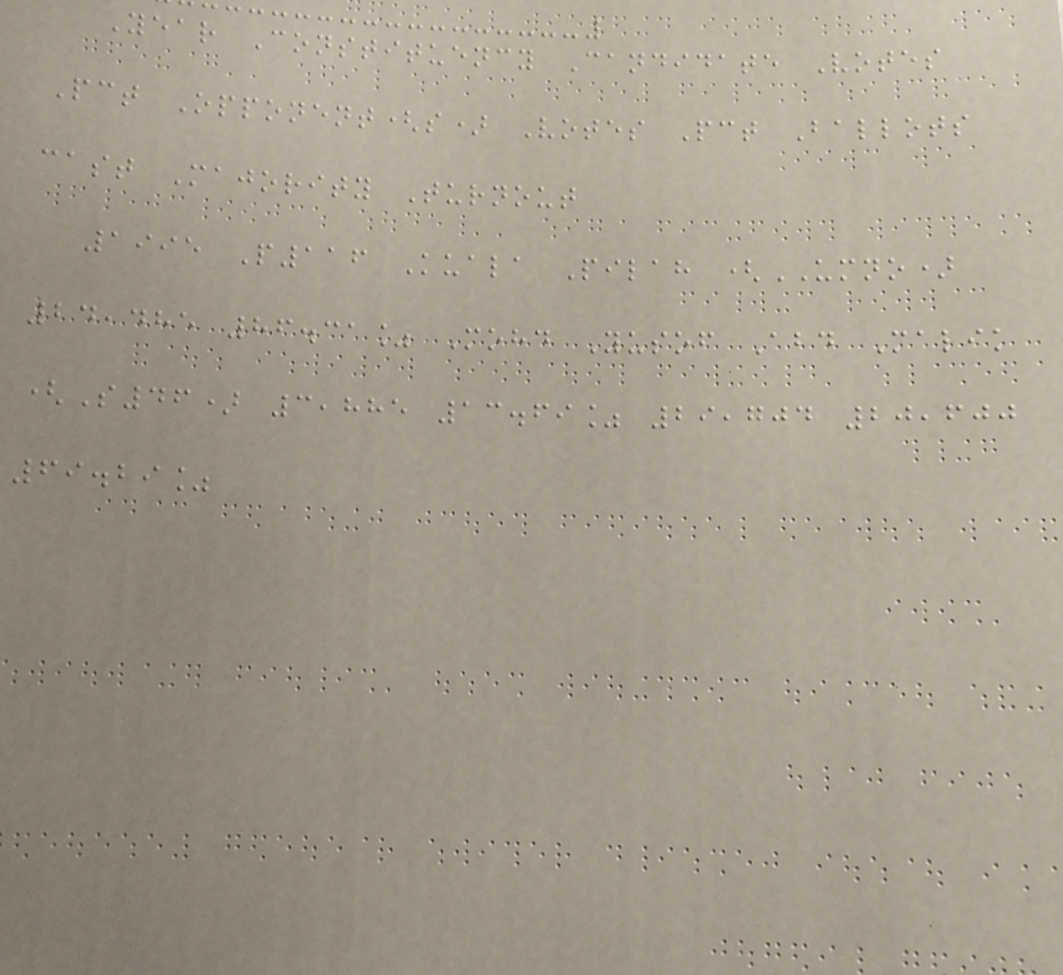Year Constituency Candidate Votes
Pct Opponent(s) Votes Pct Ballots
cast Majority Turnout
1995 P116 Kuala Pilah (UMNO)
24,485 86.31% Mohd Yusof Abd Malik
(S46) 3,885 13.69% 29,704 20,600
69.29%
